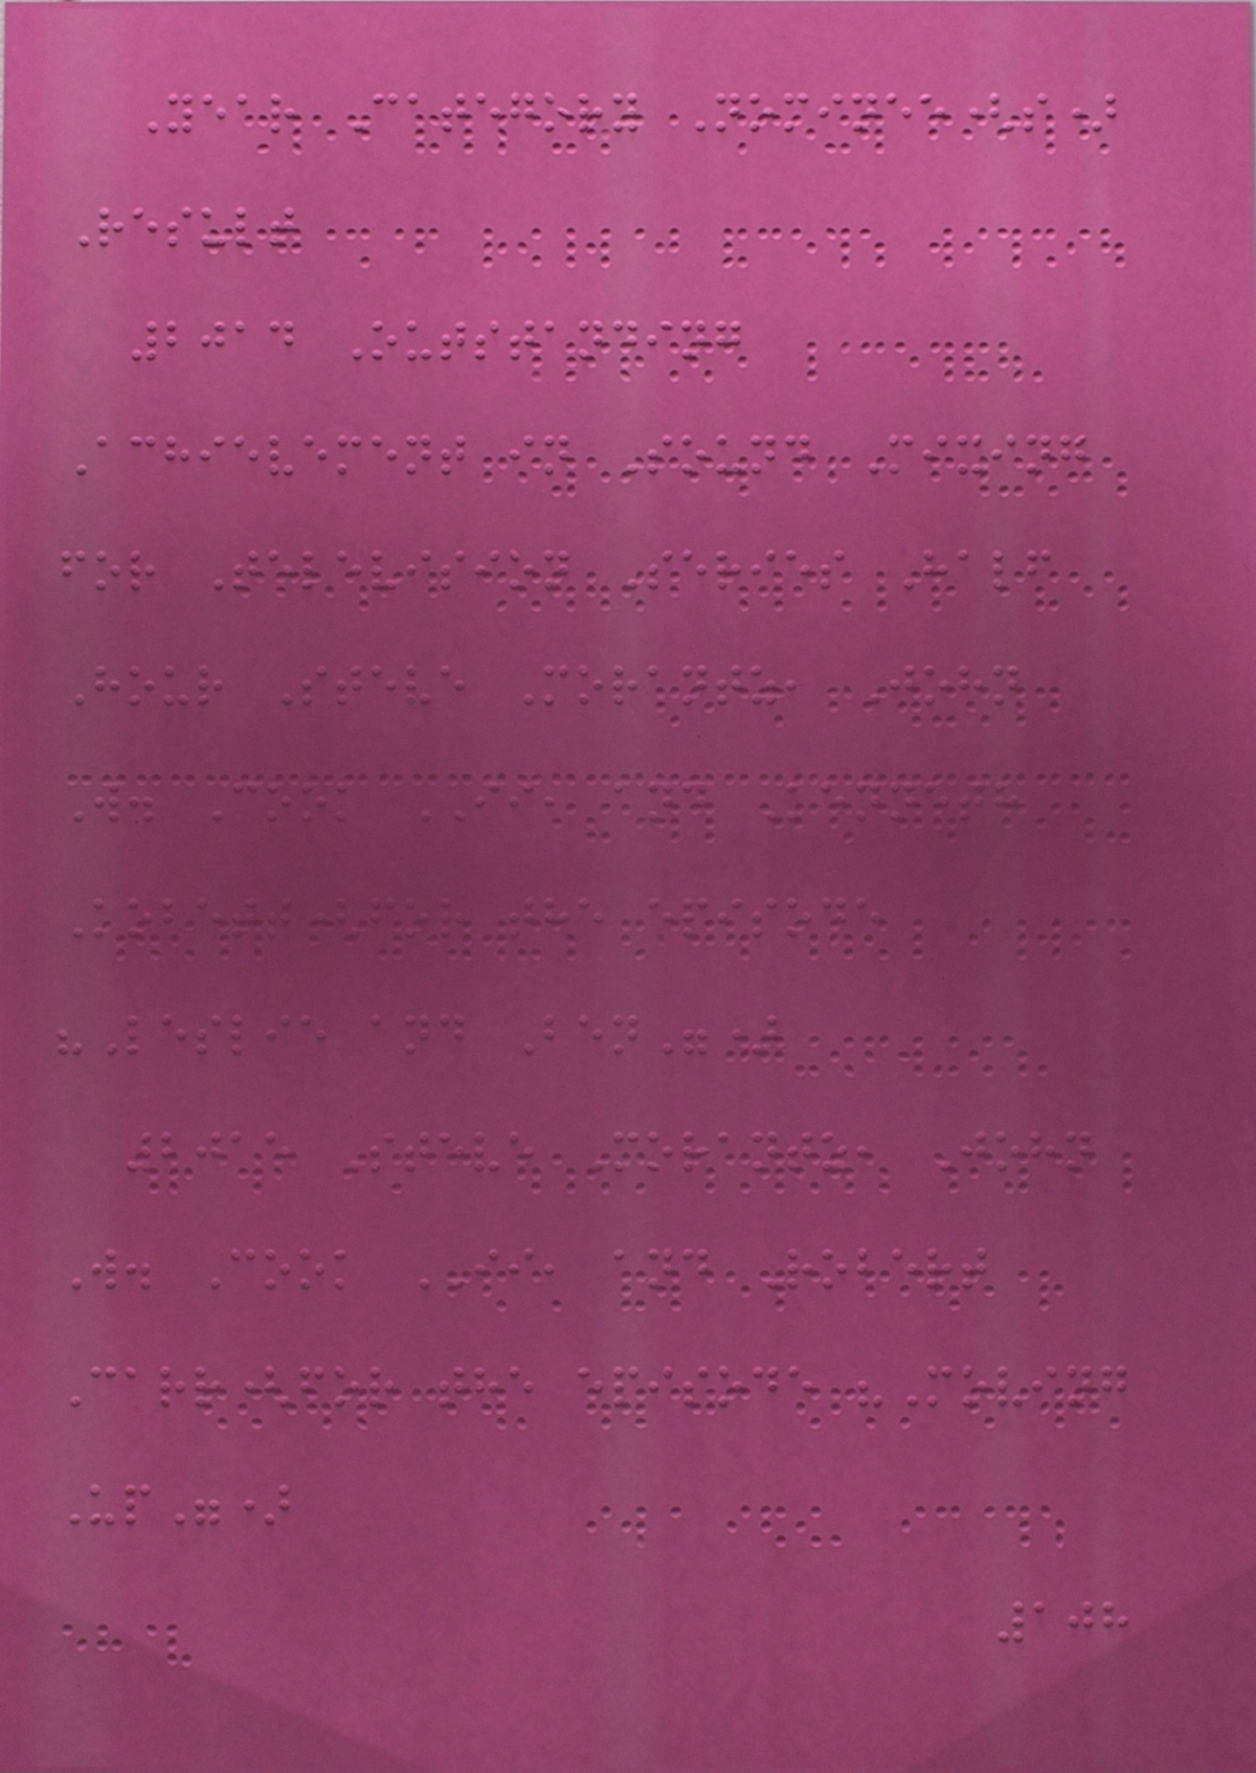Year Category Nominee(s)
Result
2014 Outstanding
Achievement in Sound Mixing
for Television Series Half
Hour Steve Morantz, John
W. Cook II, and Kenneth
Kobett(for the episode
"Leslie and Ben")
2015 Steve Morantz, John
W. Cook II, and Robert
Carr(for the episode "Moving
Up")
108
